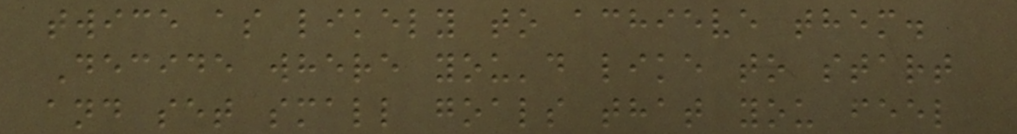twice as likely to achieve them.
Decide where you'd like to start
and set small goals that you feel
